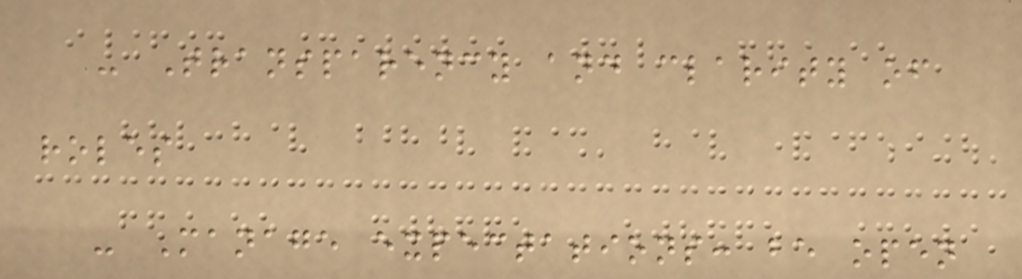- Transparency and clarity of
roles
- Manage expectations: be open
